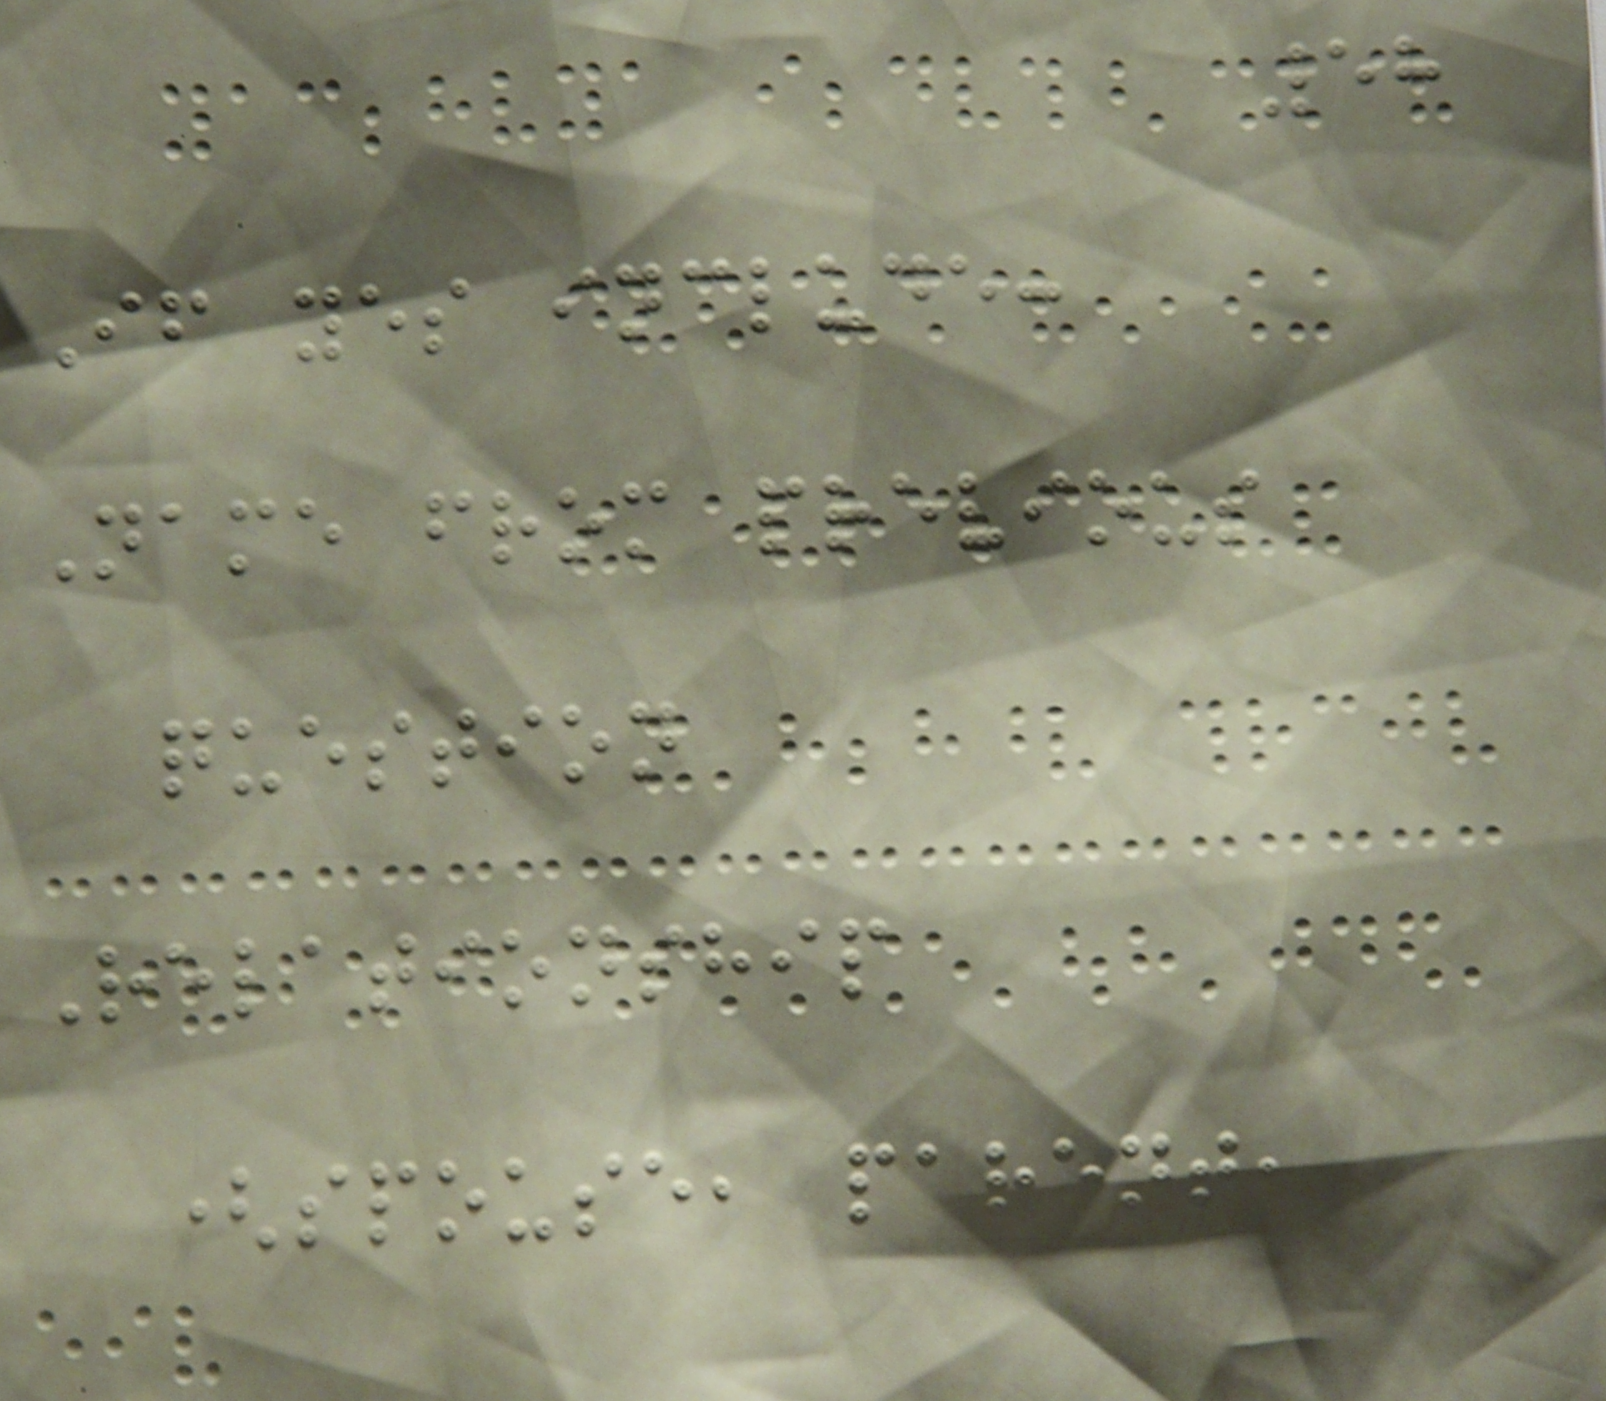58
If yes include:
Name from previous
question
Relationship
(spouse, parent,
